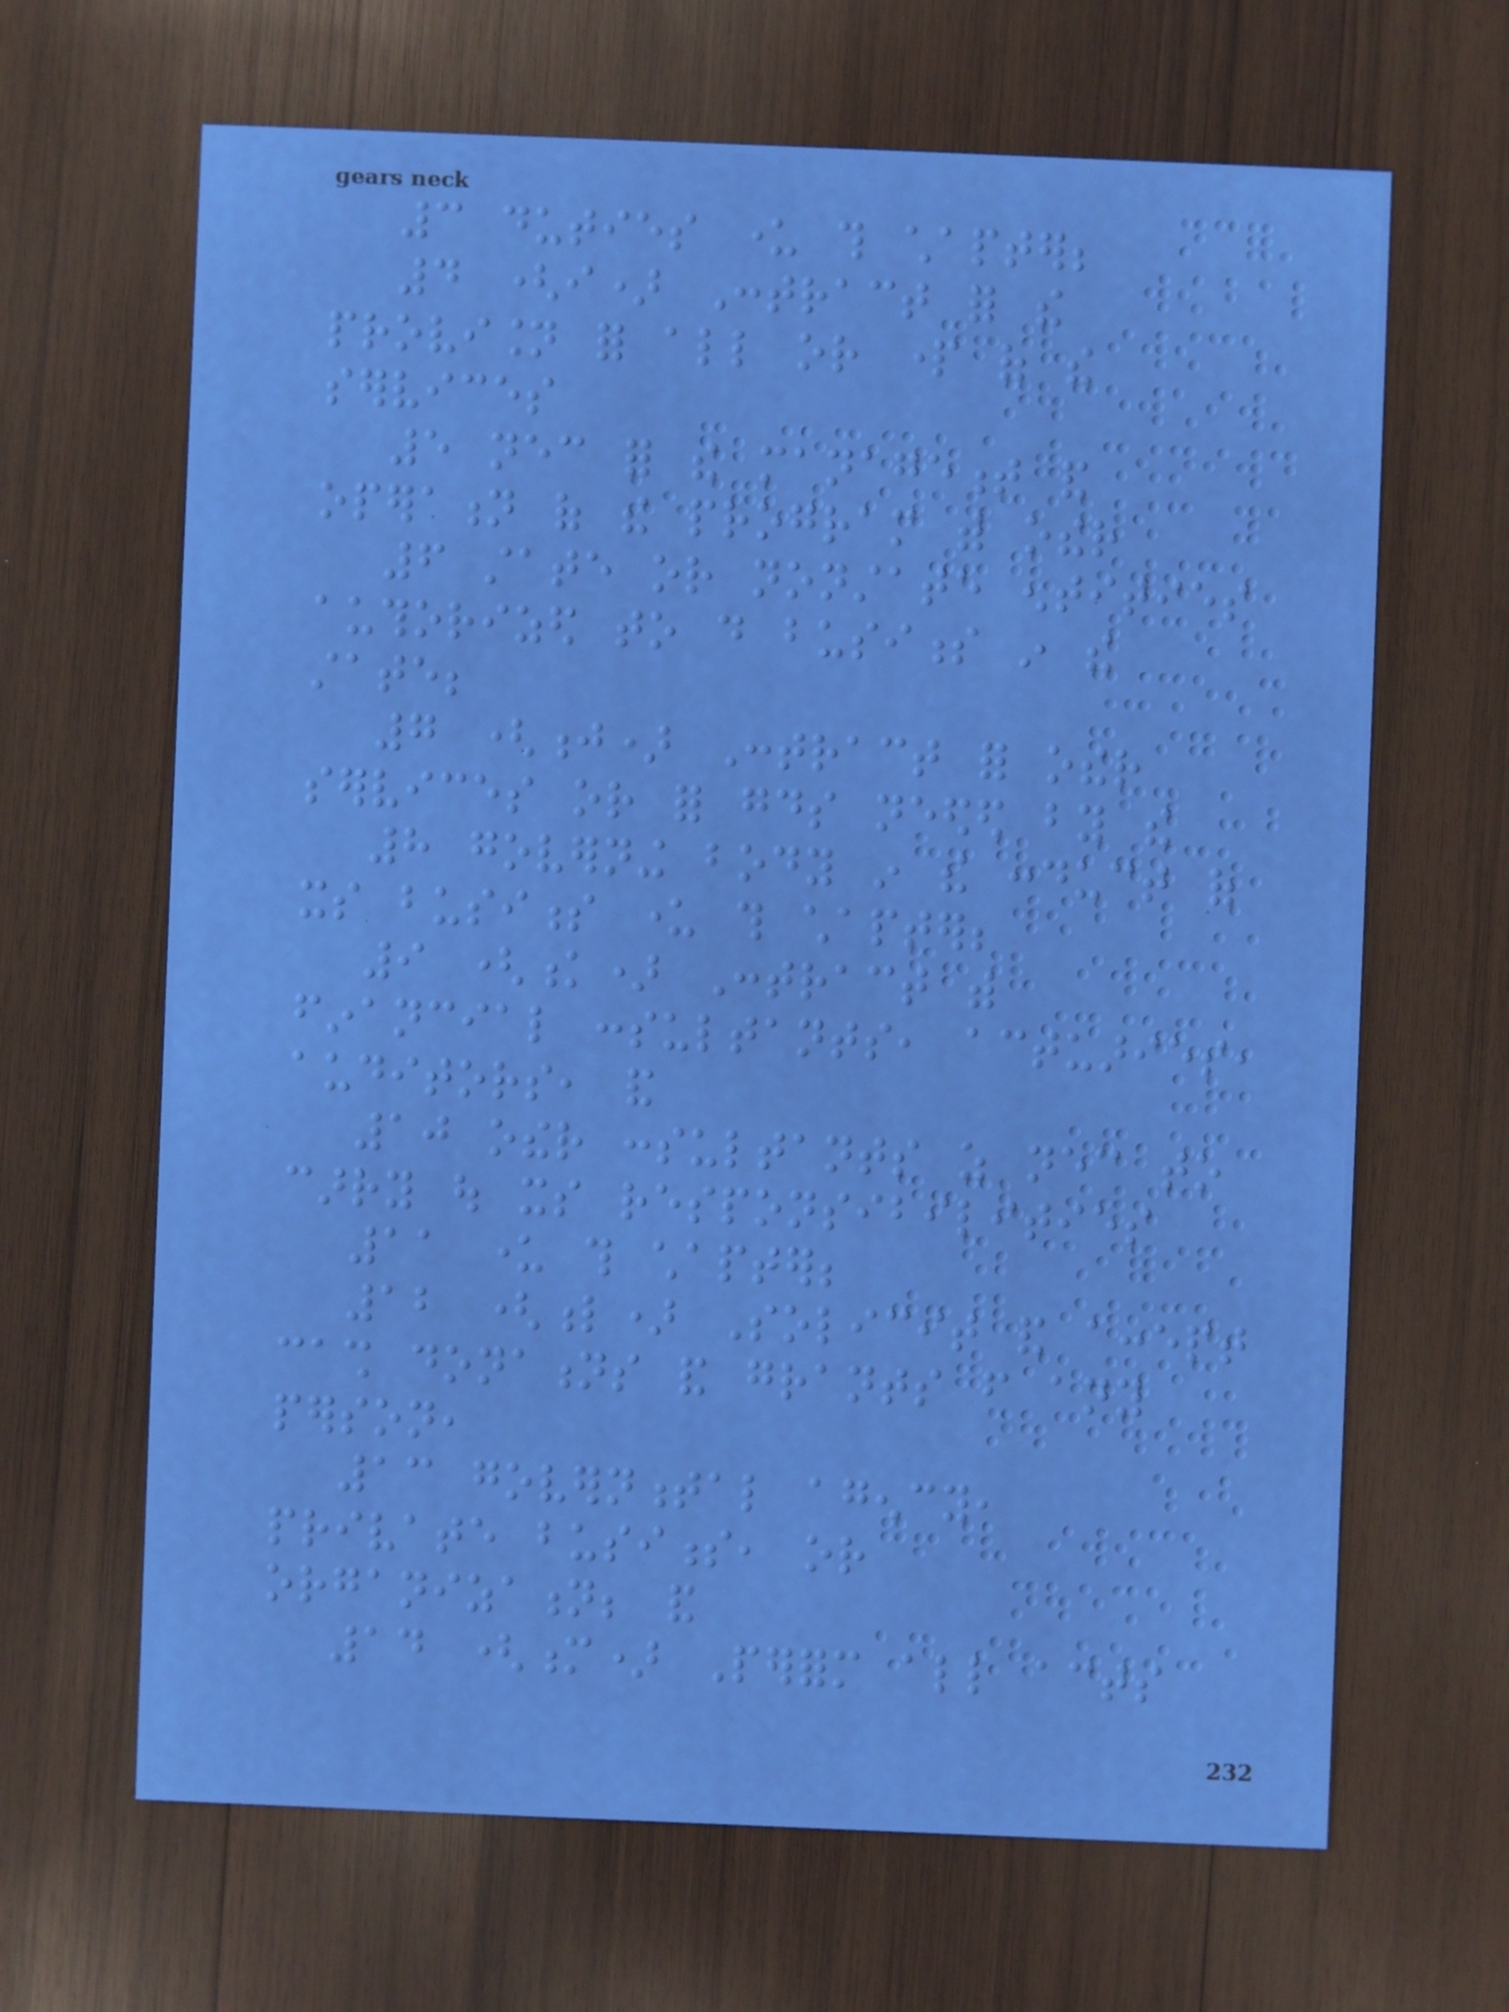3 duties under this chapter;
4 (i) Contract for the
provision for all or part of the
services
5 necessary for the management and
operation of the program with other
6 state or nonstate entities
authorized to do business in the
state;
7 (j) Contract for other
services or for goods needed by the
8 governing body in the conduct of
its business under this chapter;
9 (k) Contract with
financial consultants, actuaries,
auditors, and
10 other consultants as necessary to
carry out its responsibilities
11 under this chapter;
12 (l) Solicit and accept
cash donations and grants from any
person,
13 governmental agency,
private business, or
organization; and
14 (m) Perform all acts
